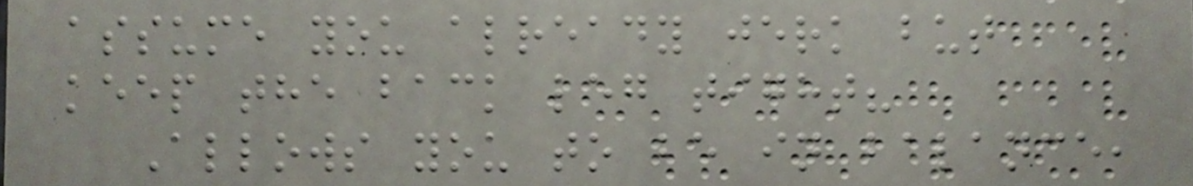assume you already jerk but
keep the back leg tight?
Allows you to be in balance,
